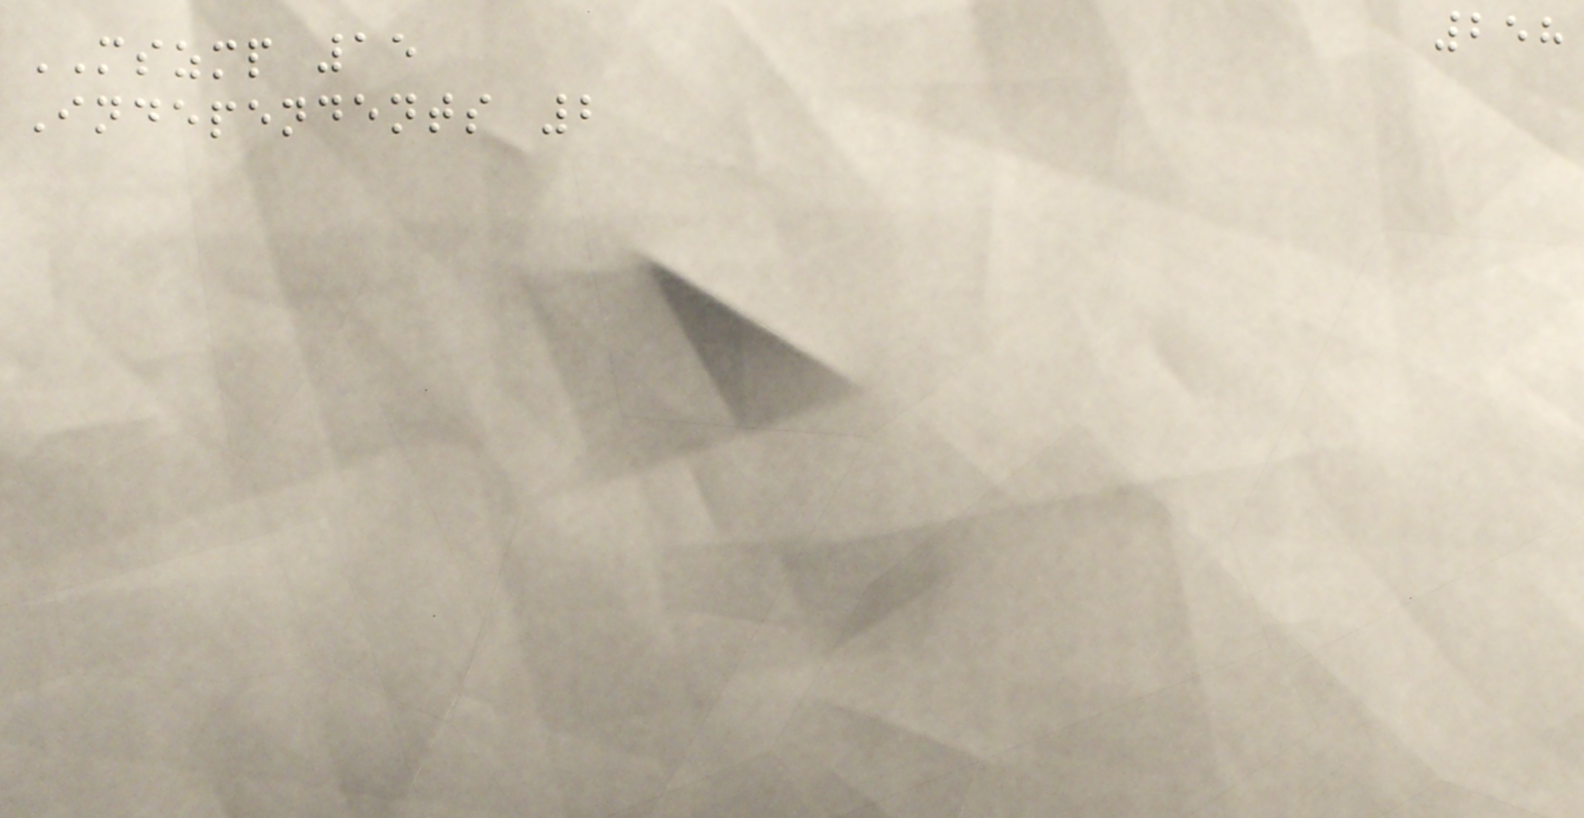258
MSZMP 15
Independents 2
